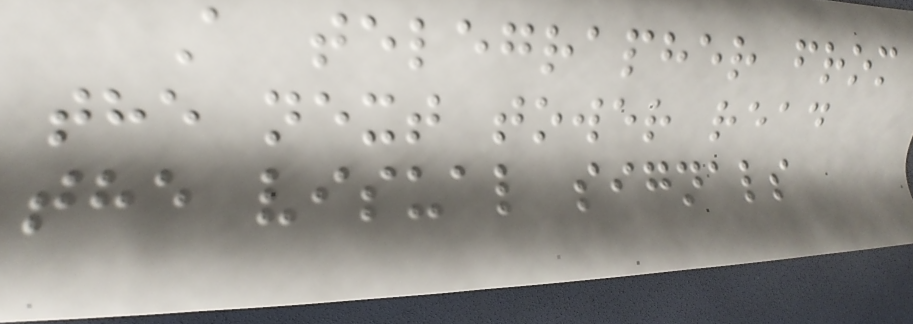A telegrapher from
the next tower read
the visual signals
